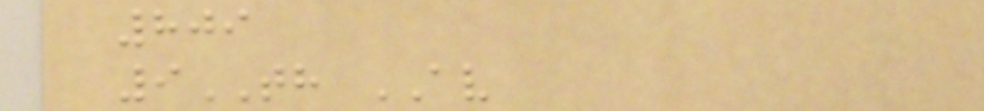809
9TH AV
